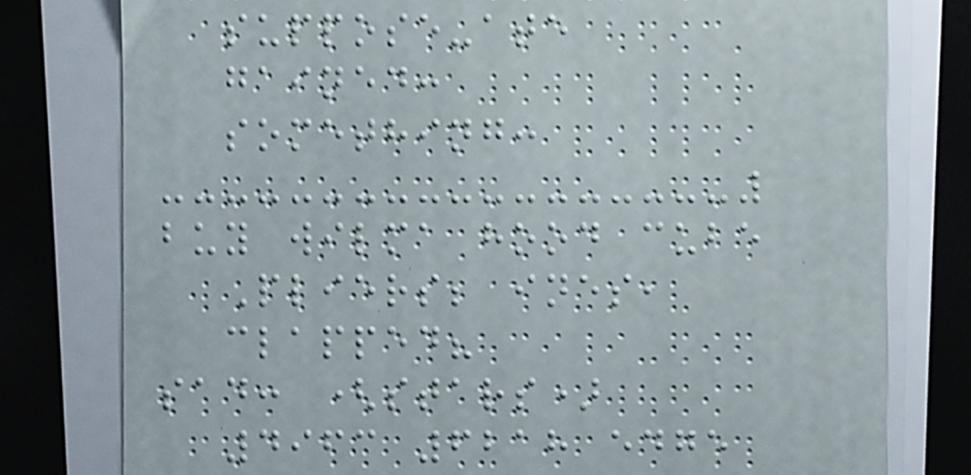suppose-ate
gained:
something:
buy wilma hood cube
Pliers; ines,
clapped?
sad: (stars)
4963 6218 edge
